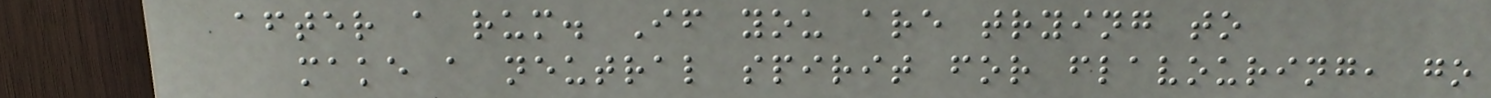after a rum. If you are trying to
make a neutral spirit for flavouring, go
